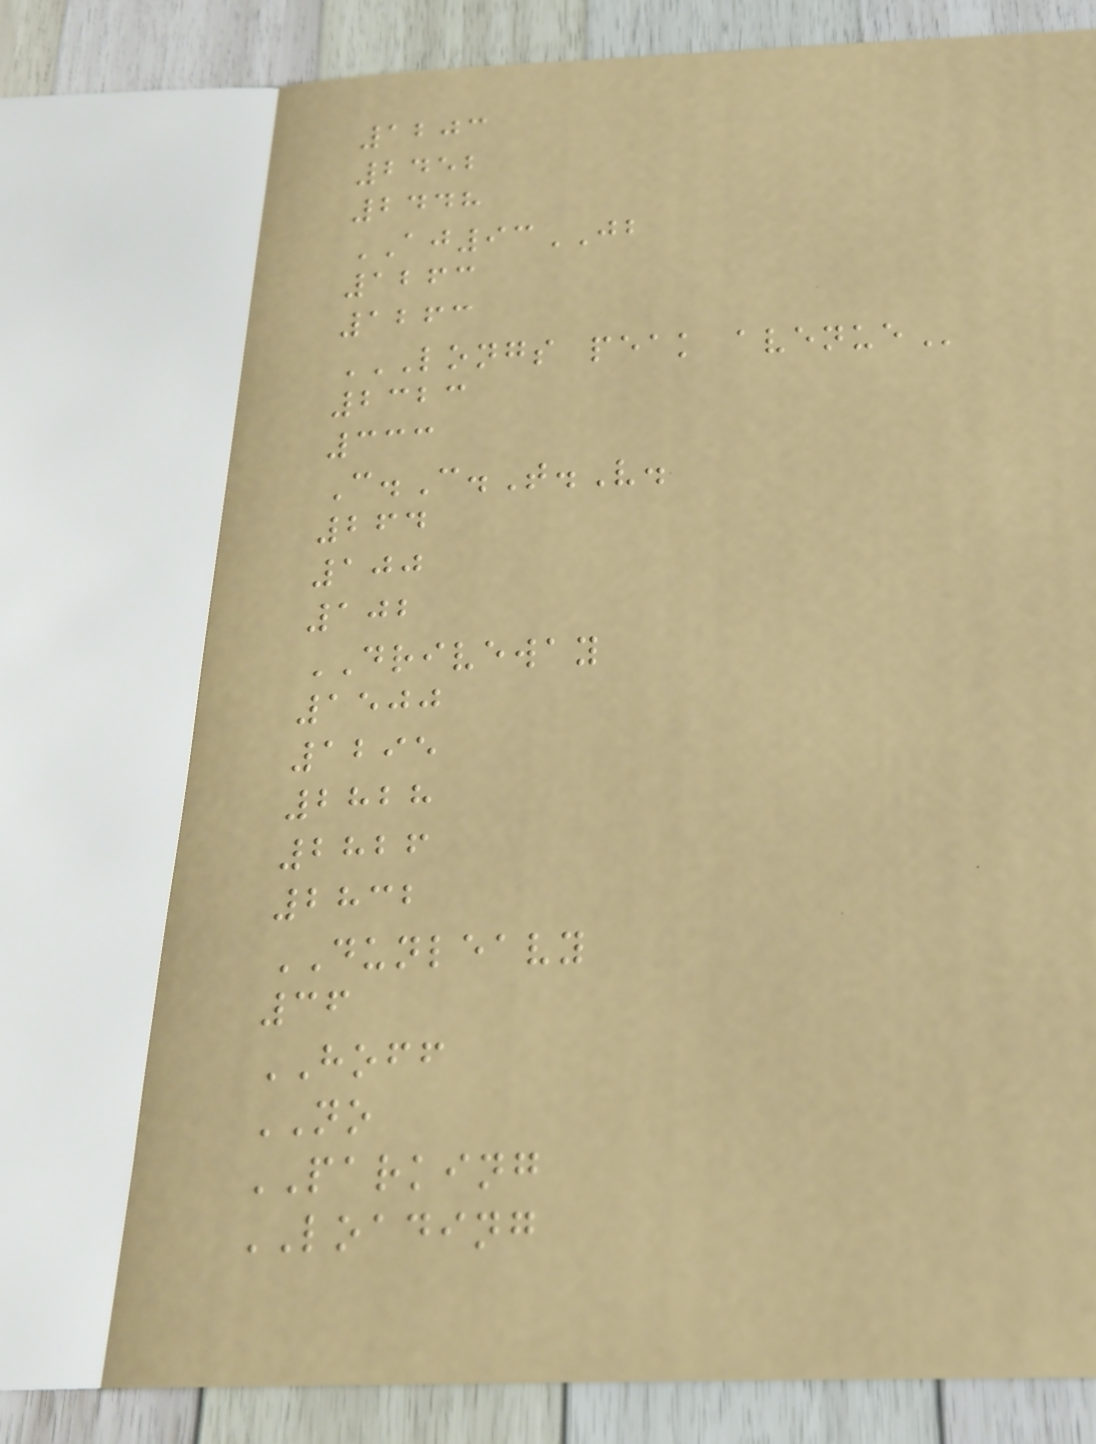1203
2452
2448
AJ93JB
1263
1263
LONGS PEAK AVENUE
2323
333
C.C.T.V.
264
100
102
DRIVEWAY
1500
1295
2828
2826
2832
DUNLEAVY
36
HOFF
NO
PARKING
LOADING
